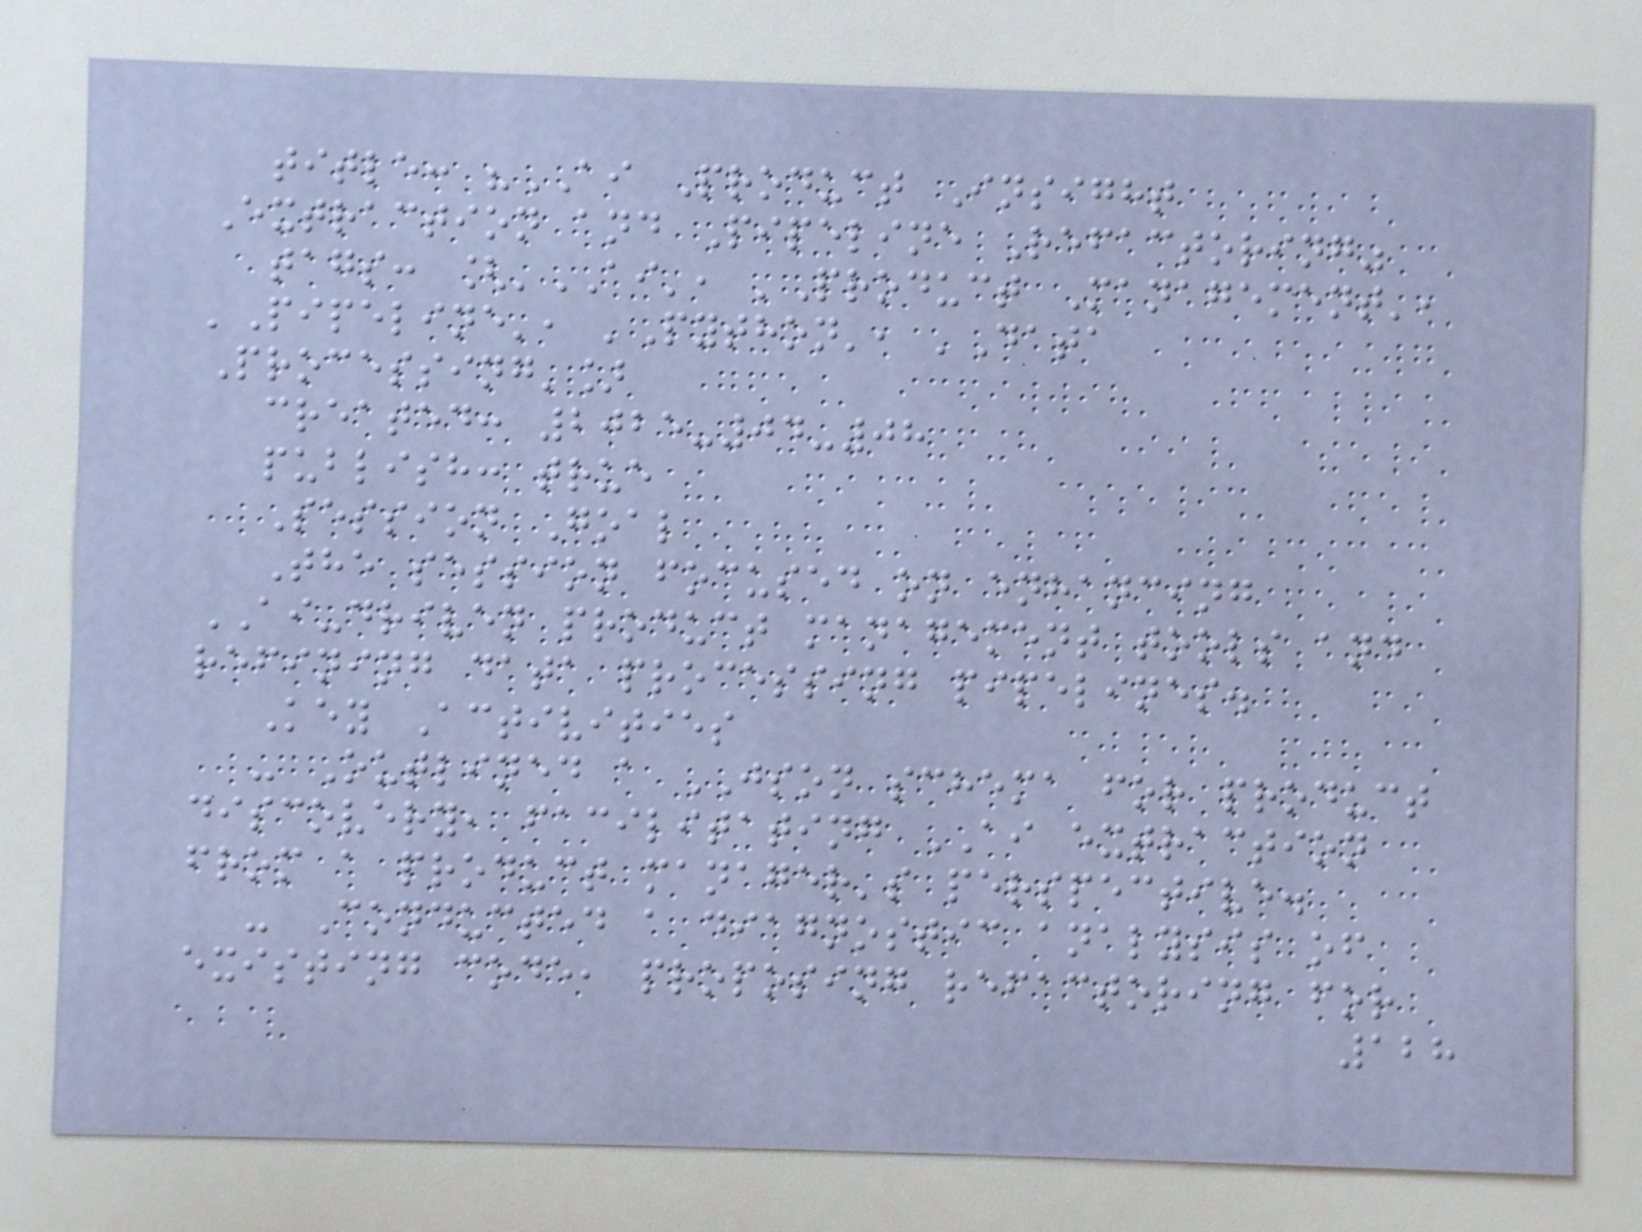title: "AI Product Insight
Extraction and Pipeline Refactoring"
tags: ['AI', 'Product Management',
'Pipeline', 'Python', 'Data
Processing']
created: 2025-04-08
publish: true
Session Goal
The session focused on enhancing
AI-driven product management tools and
refining data processing pipelines.
Key Activities
- Outlined a JSON schema for product
discovery, facilitating AI extraction
from a product manager's perspective.
- Conducted a diagnostic analysis of
existing code, proposing refactoring for
128
